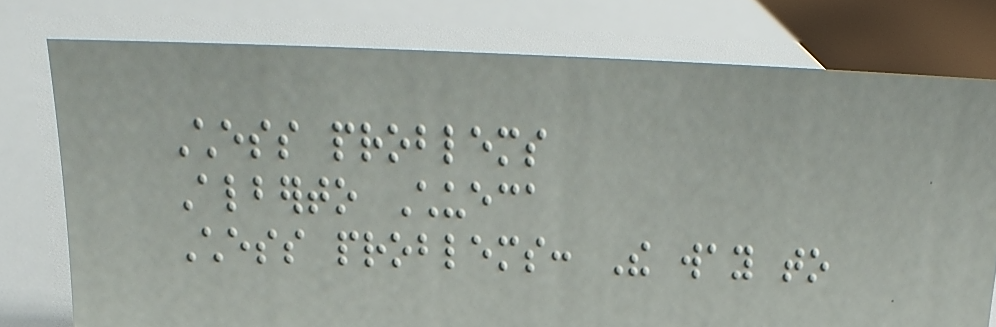Chess problems
Alberto Chueca
Chess problems: The way to
